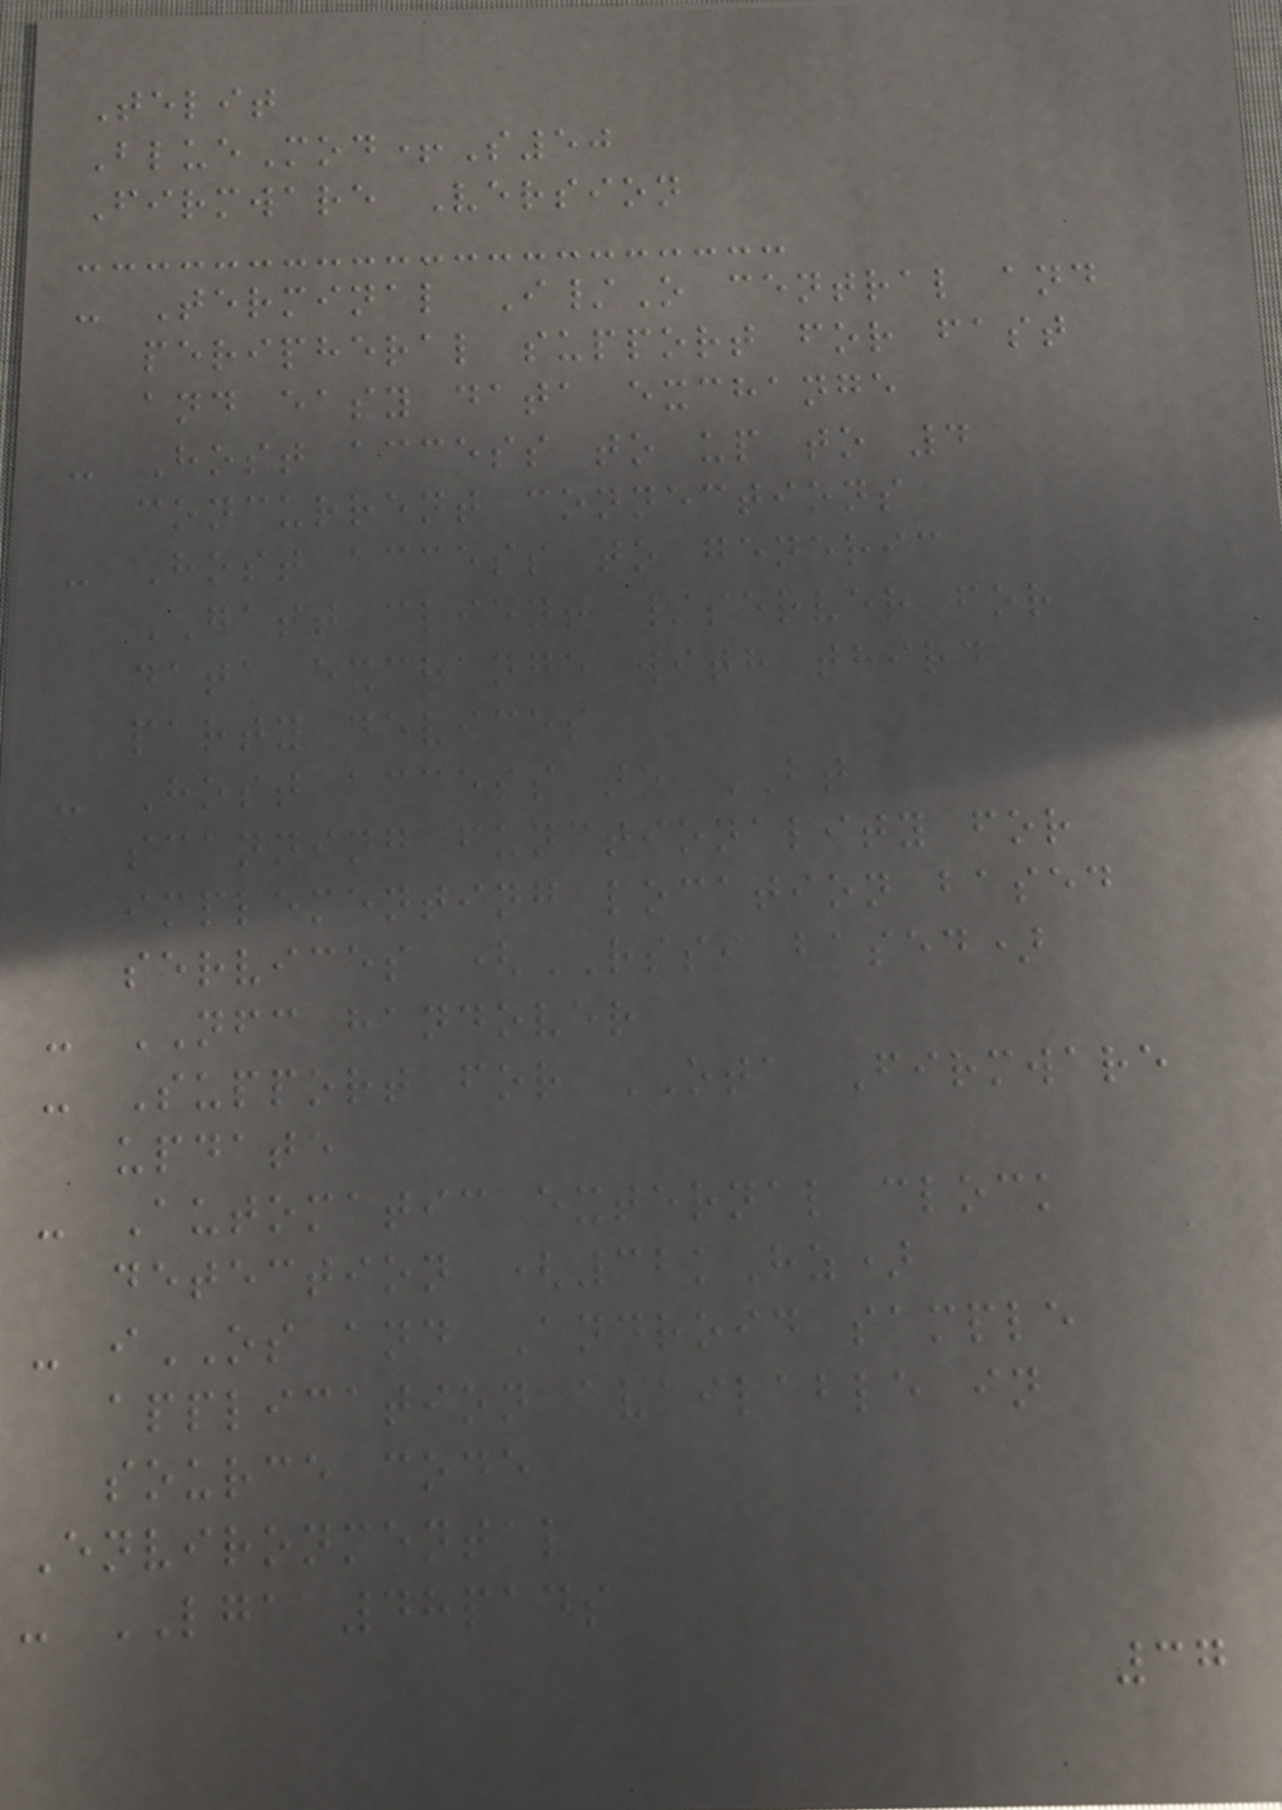Telit
BlueMod+S50
Firmware Version
- Terminal I/O central and
peripheral support for fast
and easy data exchange
- Host access to up to 4
concurrent connections
- Host access to generic
GATT client /server for
data exchange with third
party devices
- Host access to BT
scanning functionality for
implementing location based
services (RSSI based)
- NFC handover
- Support for OTA Firmware
update
- Automatic external clock
detection (32kHz)
- iOS and Android sample
application available in
source code
Environmental
- LGA 48pads
37
